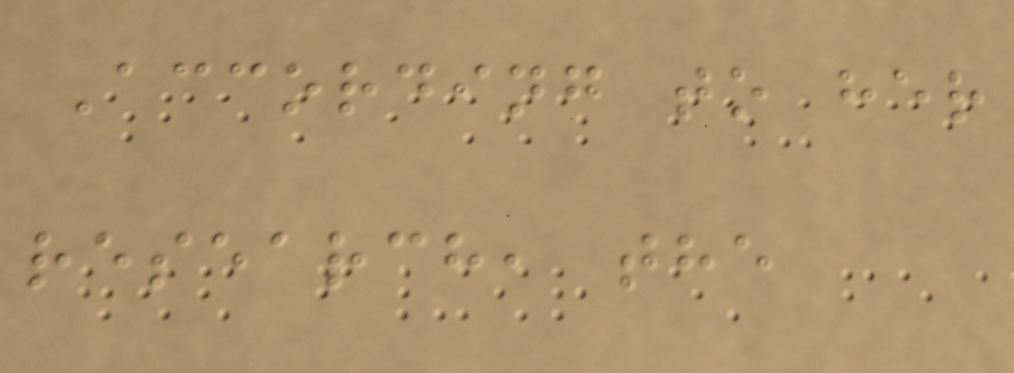According to her
research, the
